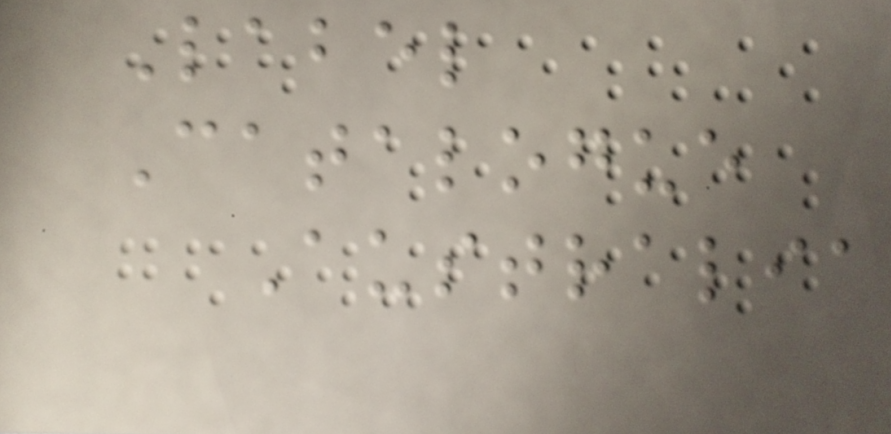Label
Catalogue
Australia
